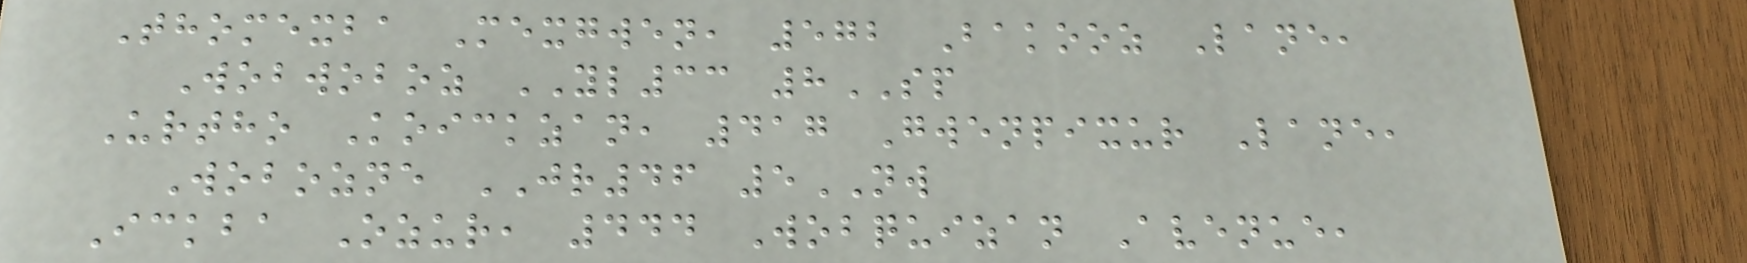Thomexba Mexgwen, 572 Bakooz Lane,
Wobwoboz YL33 8SP
Urtho Koickzan, 417 Gwenpixur Lane,
Wobozne JR46 5NW
Ickba Ozur, 444 Wobquizan Avenue,
